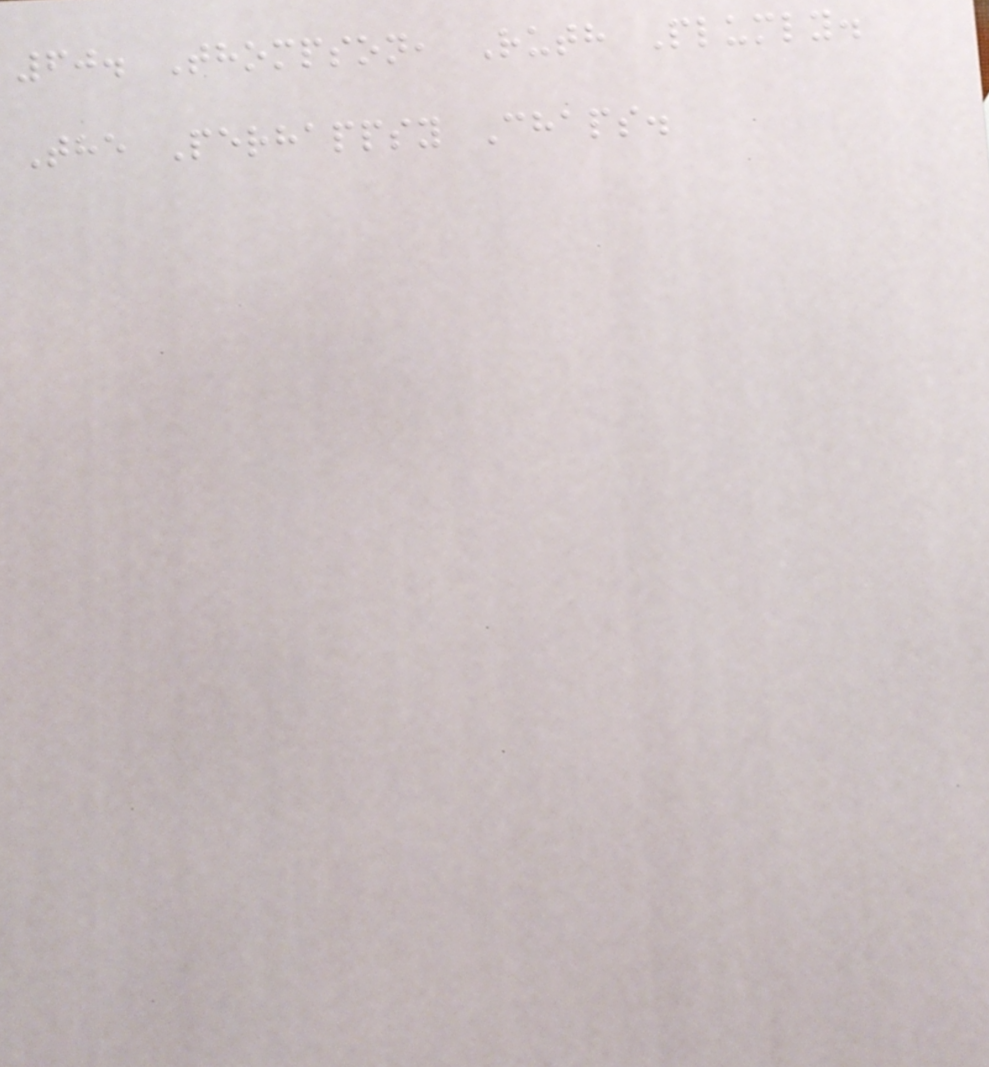60. Thompson, Ruth Plumly.
The Perhappsy Chaps.
